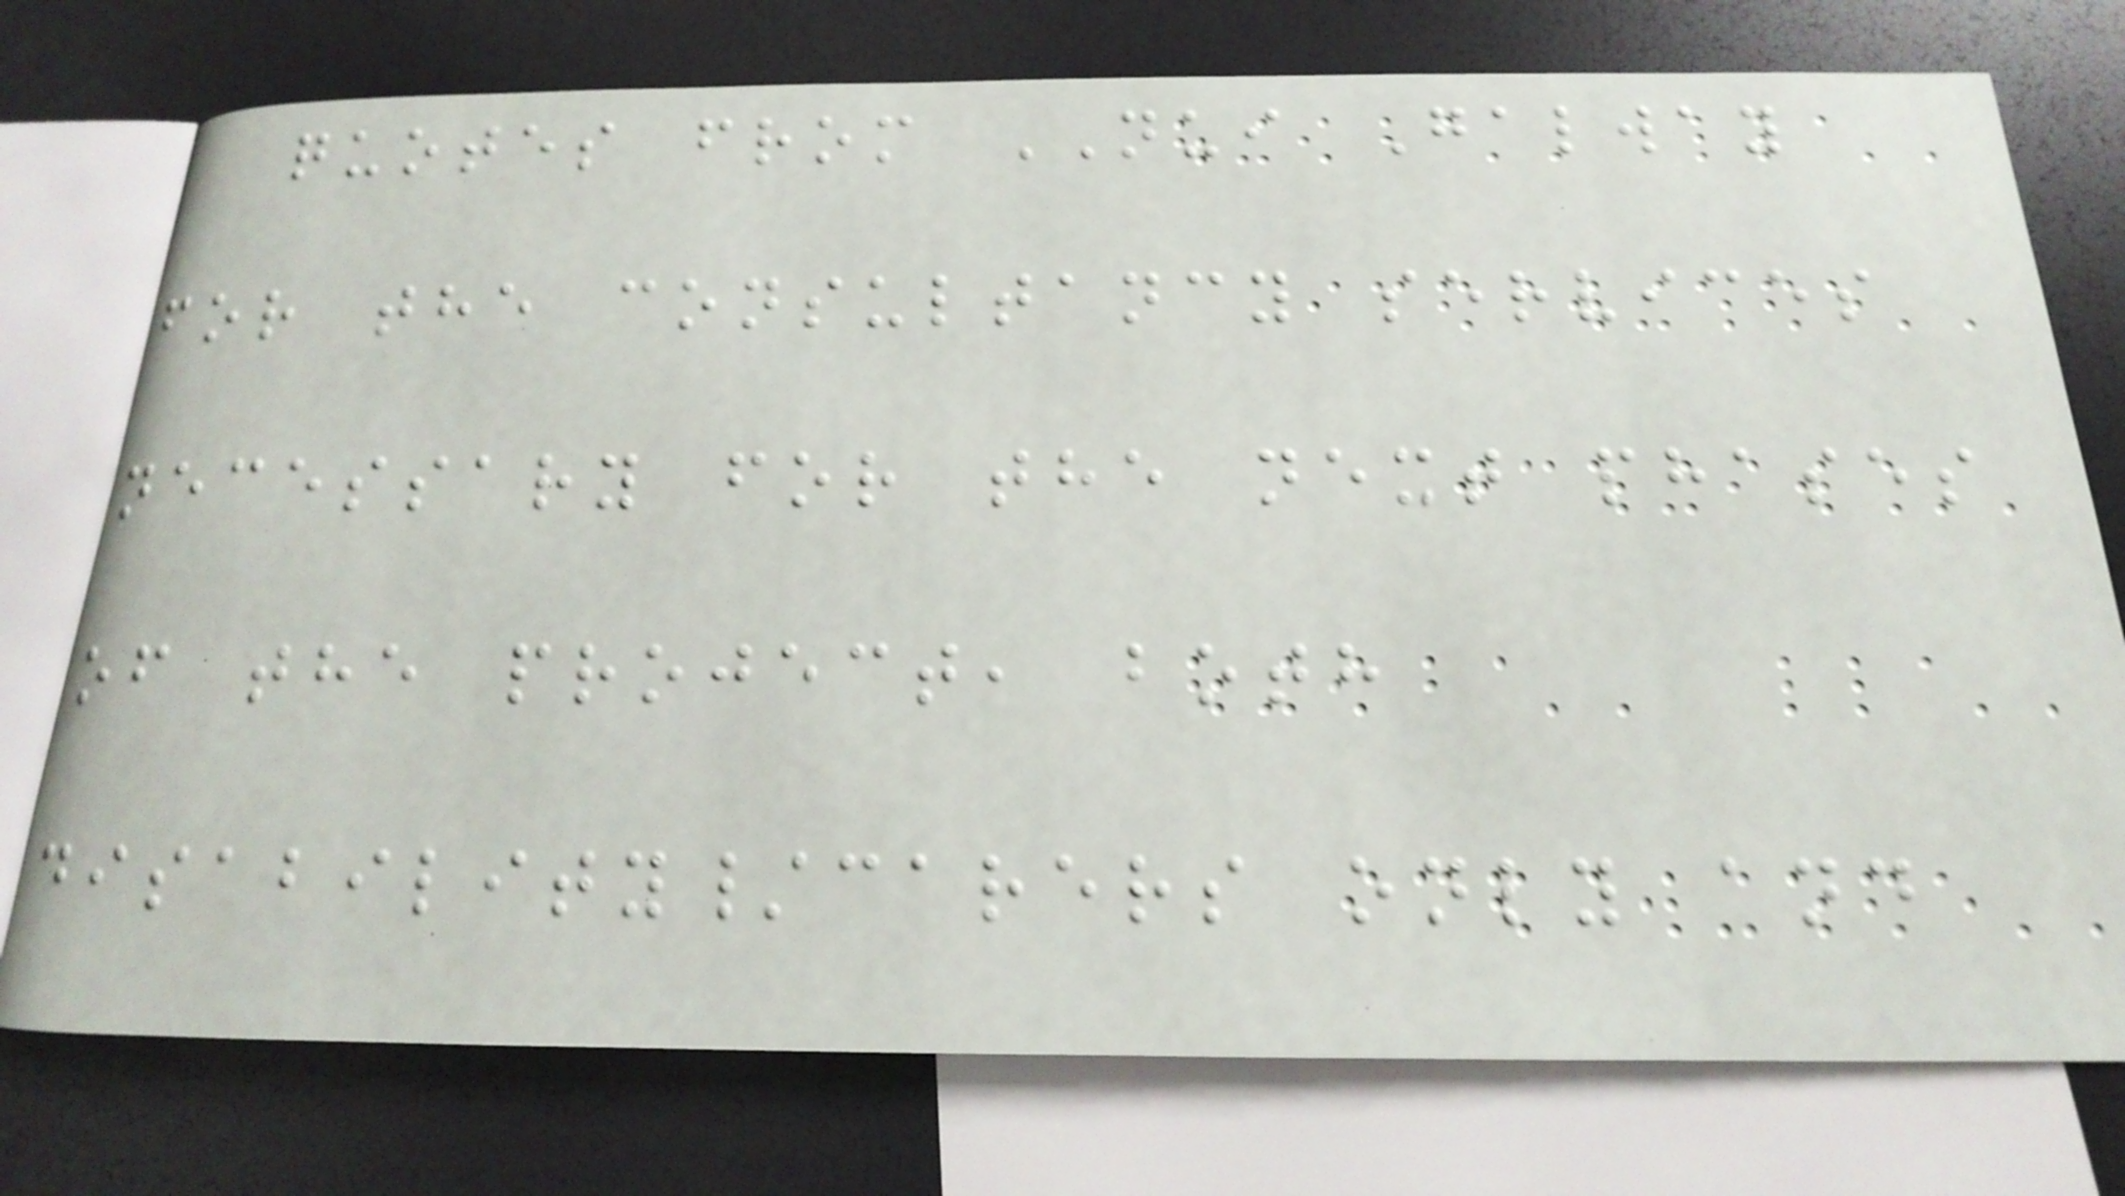quotes from NUI Galway
for the consultancy services
necessary for the next phases
of the project, both
disability/carers only and
